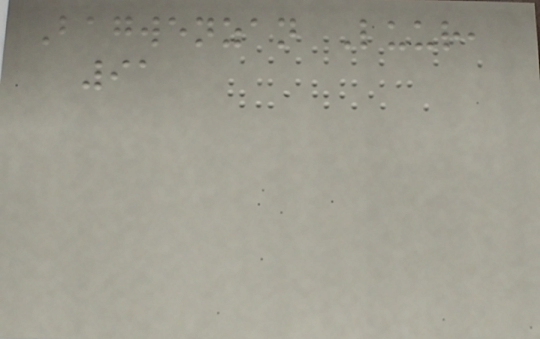Bagwenzan Luur,
91
